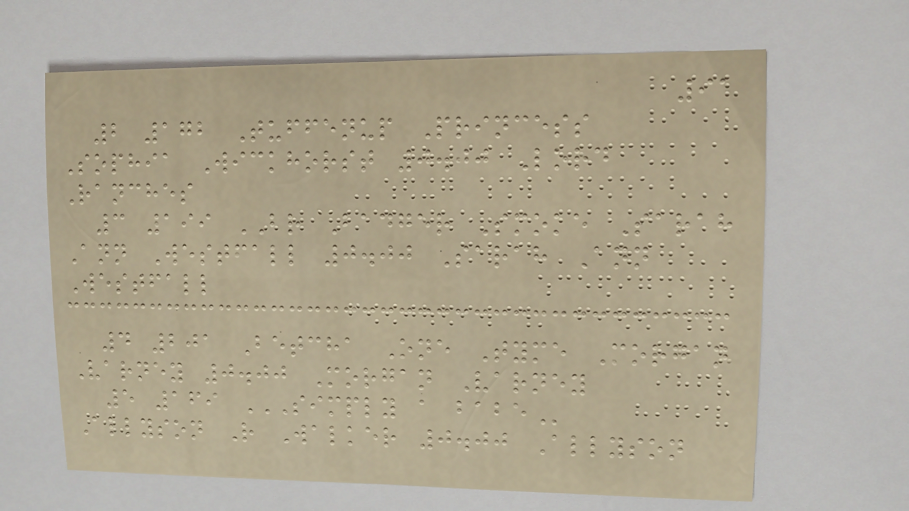91
2 172 Tuffenup Princess
Sophia Wickhorst 0.00 Lord
Ranches
3 199 BR Badger Smoke Sarah
Ann Westfall 0.00 Sarah Ann
Westfall
4 201 Betcha One Tyme Morgan
Varney 0.00 Morgan Varney
5 169 SIMPLY A BABE
Allyson R Walker 0.00 Allyson
